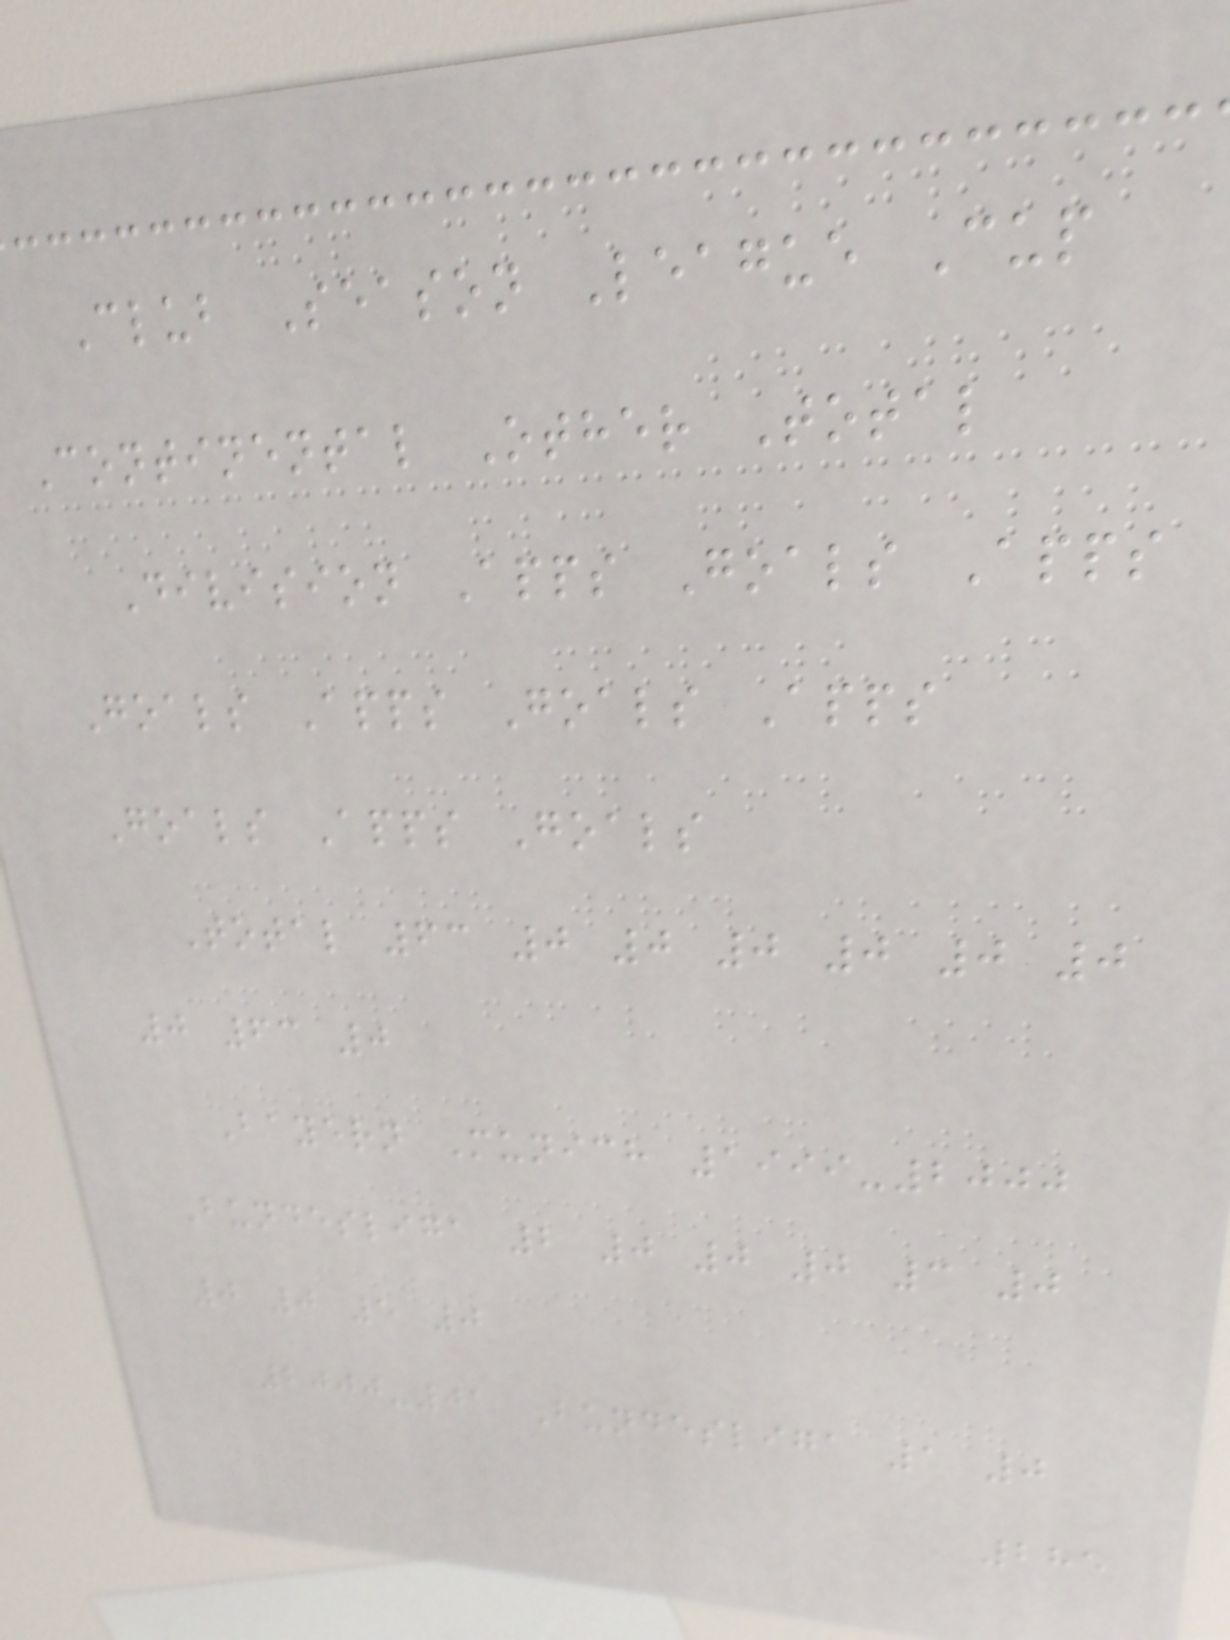Club Season League Cup
Continental Other Total
Division Apps Goals Apps
Goals Apps Goals Apps
Goals Apps Goals
Total 63 0 0 0 0 0 0
0 63 0
Bayern Munich 1999-2000
Bundesliga 2 0 0 0 3 0
0 0 5 0
2000-01 Bundesliga 1 0
285
